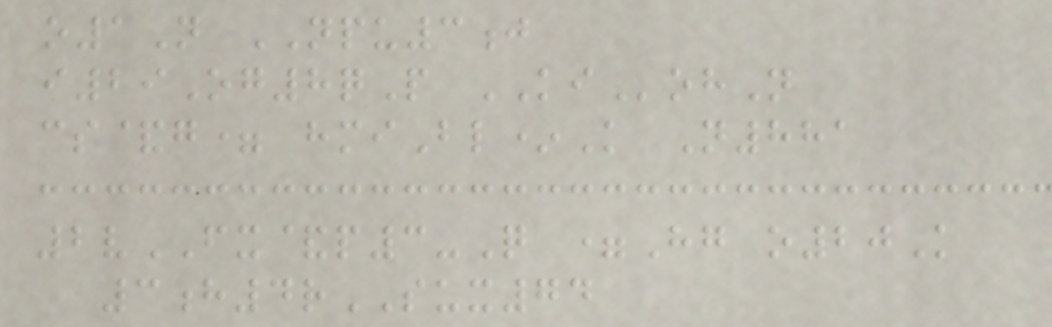o1N NPU3j
i29Og8qP KIohN
cs&g= hmiBl*K N881
2vFX&p3-Q =Hg o20K
3h4rSUX74
